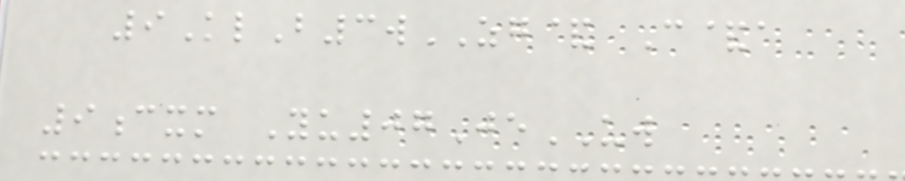9KlB3wZG& C&a
9cxm Yu07JeUW
